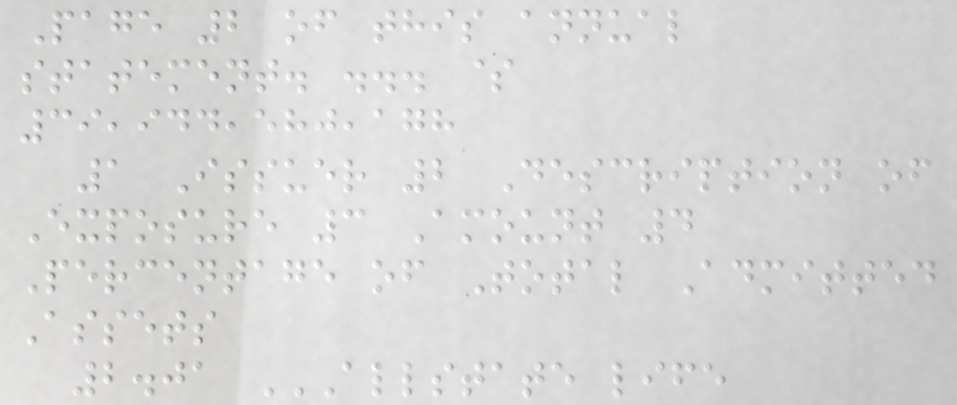Page 2 of this annual
statement. ... $
39,944,580,178
1 Issuer 2 Description of
Exposure 3 Amount 4
Percentage of Total Admitted
Assets
2.01 ALLSTATE LIFE
